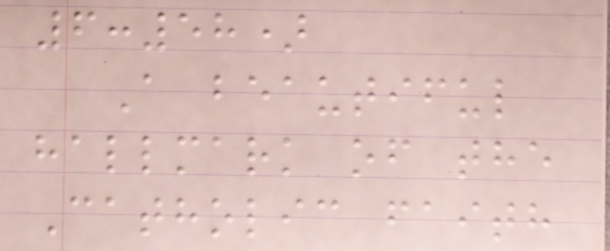6:58)
A beautiful
hallmark of the
Catholic faith
